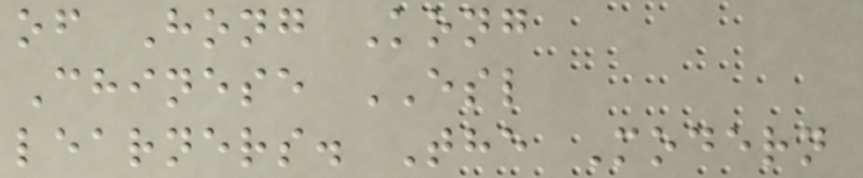of Hong Kong
Chinese ESL
learners. The Modern
